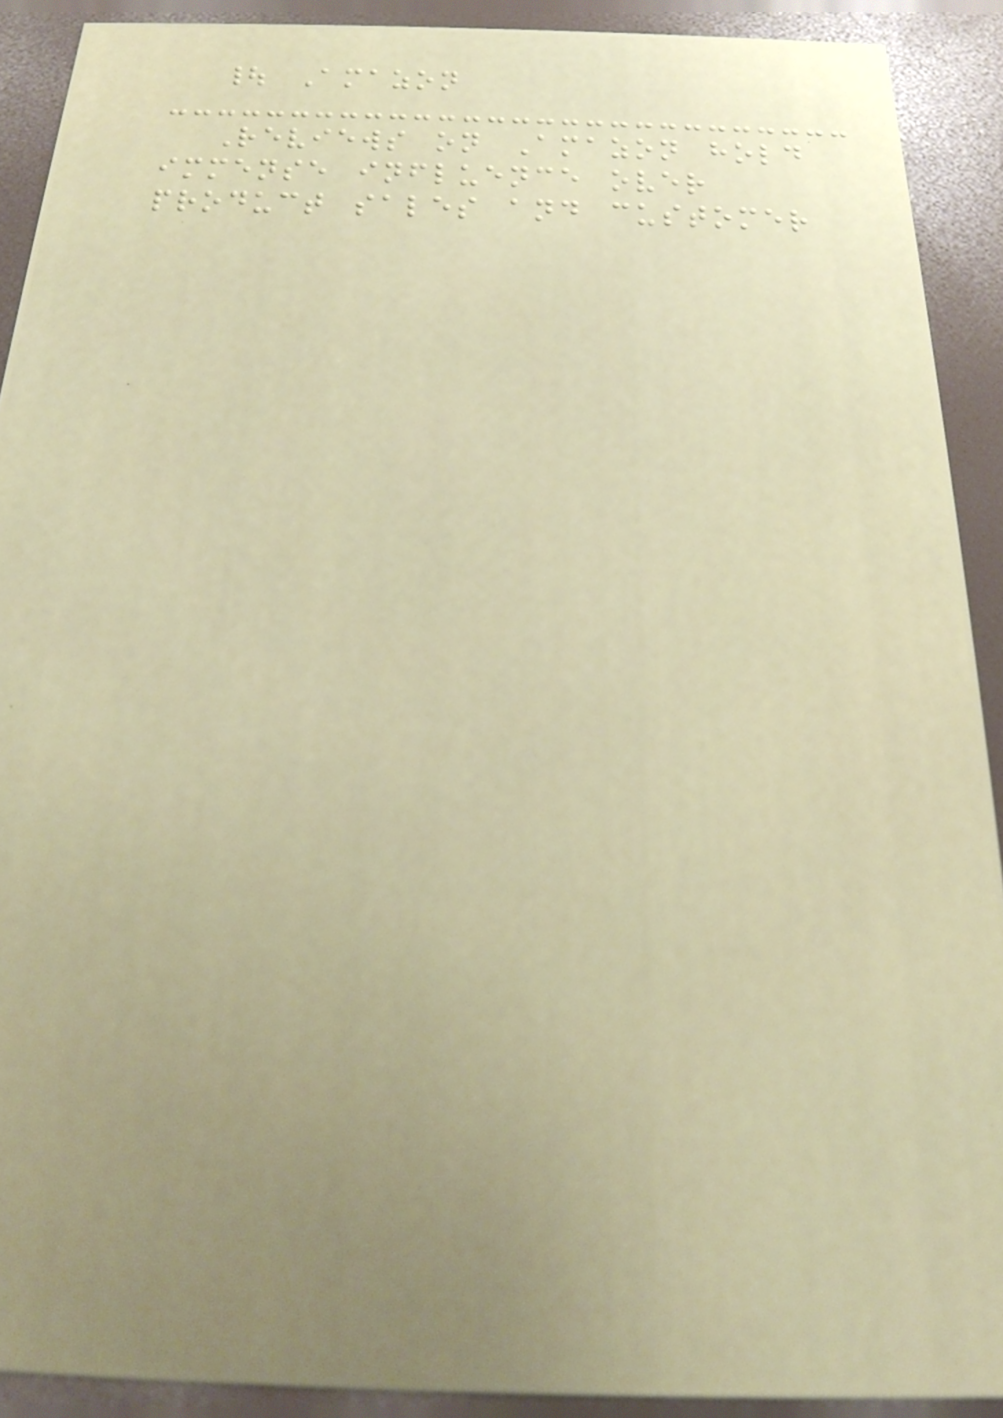| Amazon
Reviews on Amazon hold
immense influence over
product sales and customer
